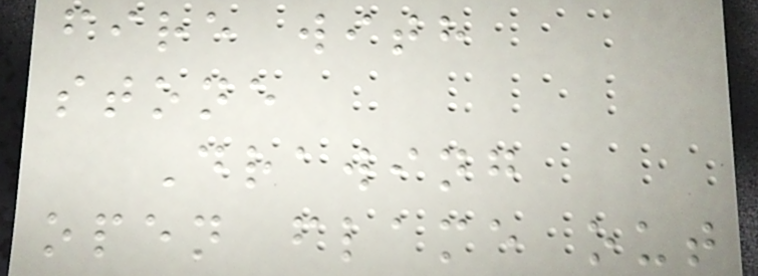fire with
stone
Drawing
open flame out
